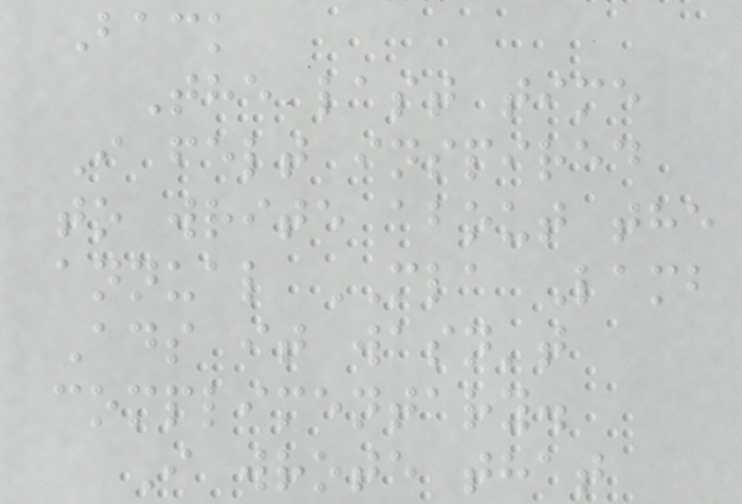Back
The last time
I felt inspired
to write about the
annual MLA Lamb
Ads it wasn't
complimentary.
I wrote that
